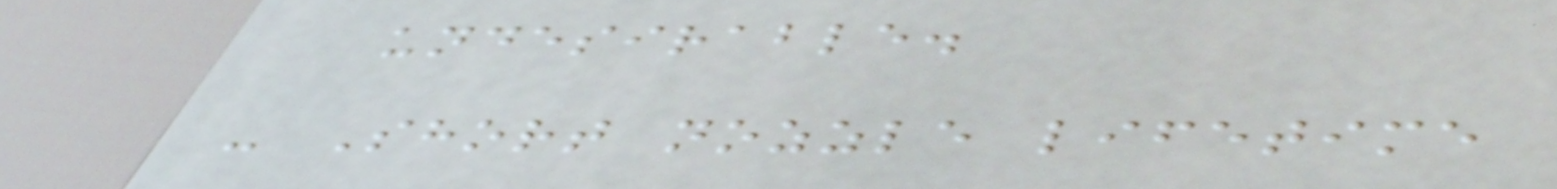undesirable.
- Short nozzle lifetime
